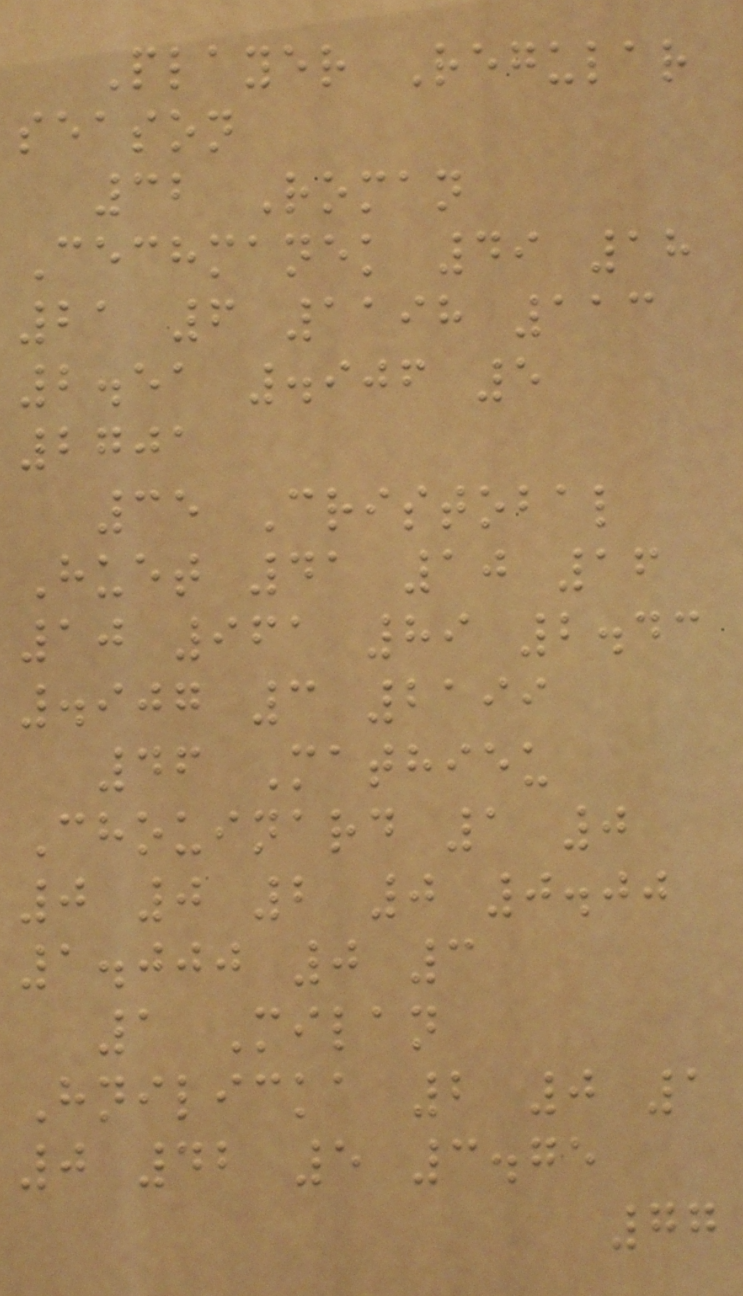Player Regular
season
32 Roman
Cechmanek 49 18
21 6 1198 113
2.51 .906 5
2701
35 Cristobal
Huet 41 10 16
10 961 89 2.43
.907 3 2199
46 Mathieu
Chouinard 1 0
0 0 2 0 0.00
1.000 0 3
1 Milan
Hnilicka 2 0 1
0 42 5 3.75
77
